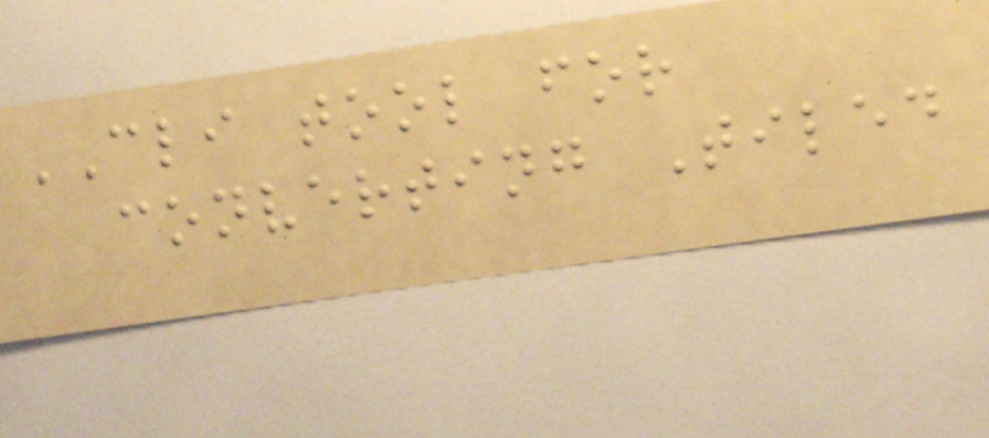CLI tool for
converting Tiled
